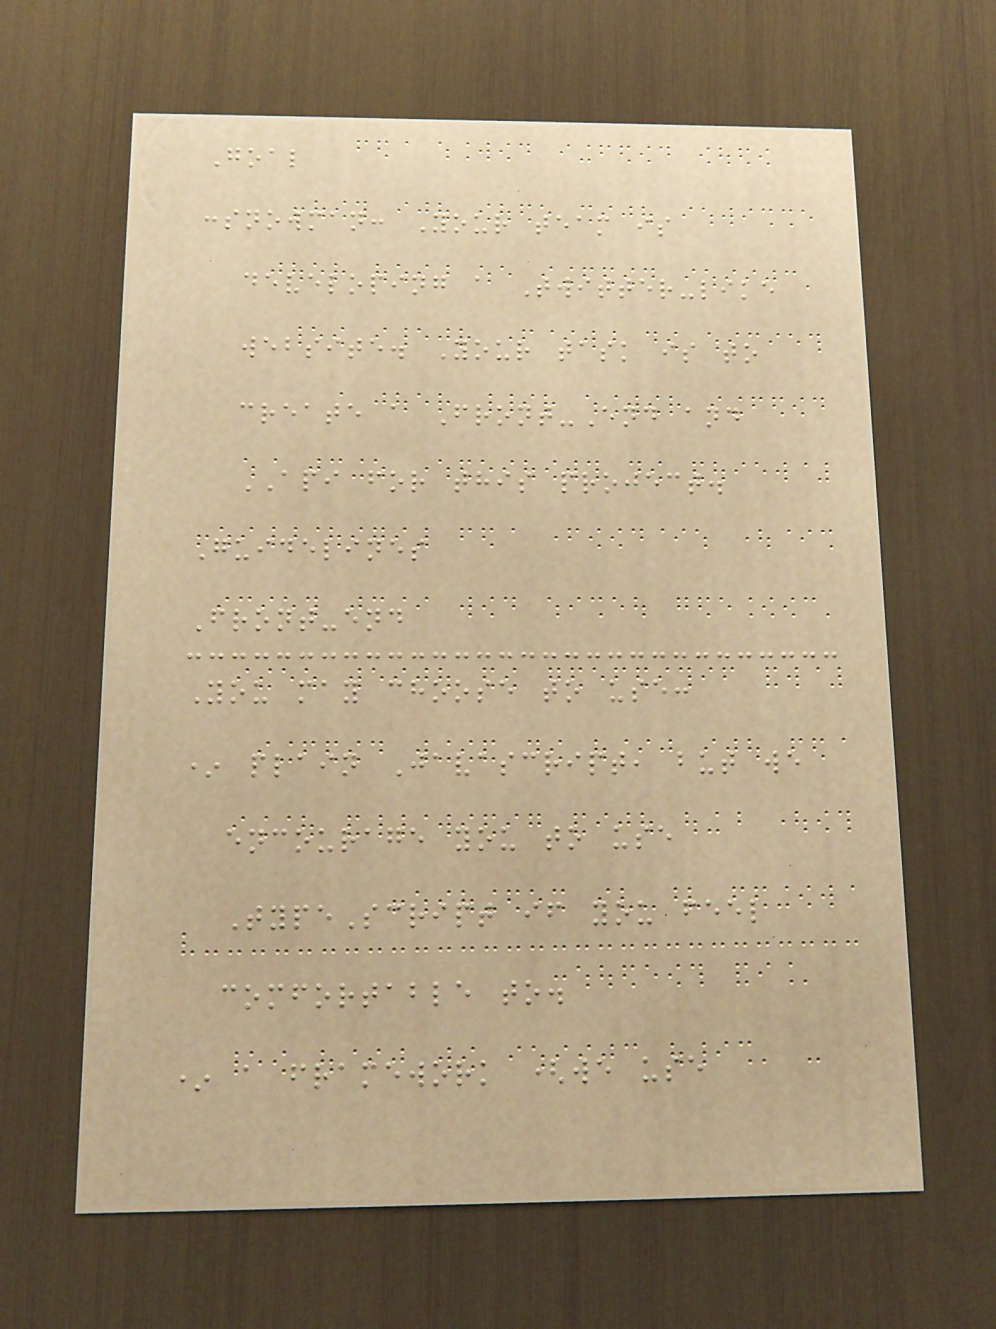Goal
:snowman: Your team is
developing a Twitter-like
website. Your task is to
create a Front-End and
API for this project.
Guidelines
Front-end
You may choose to use:
* plain Javascript, but we
encourage you to use
TypeScript if you feel
comfortable to.
* a framework (we use
